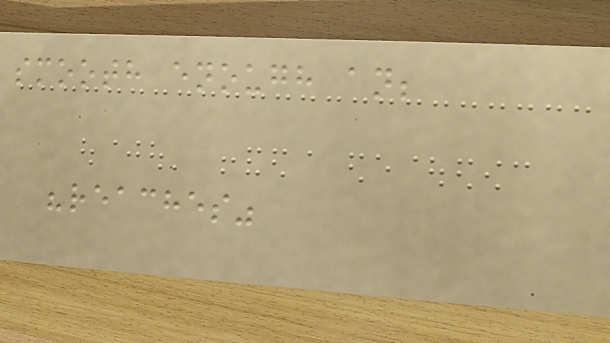smooth enough an;
"reaches"
